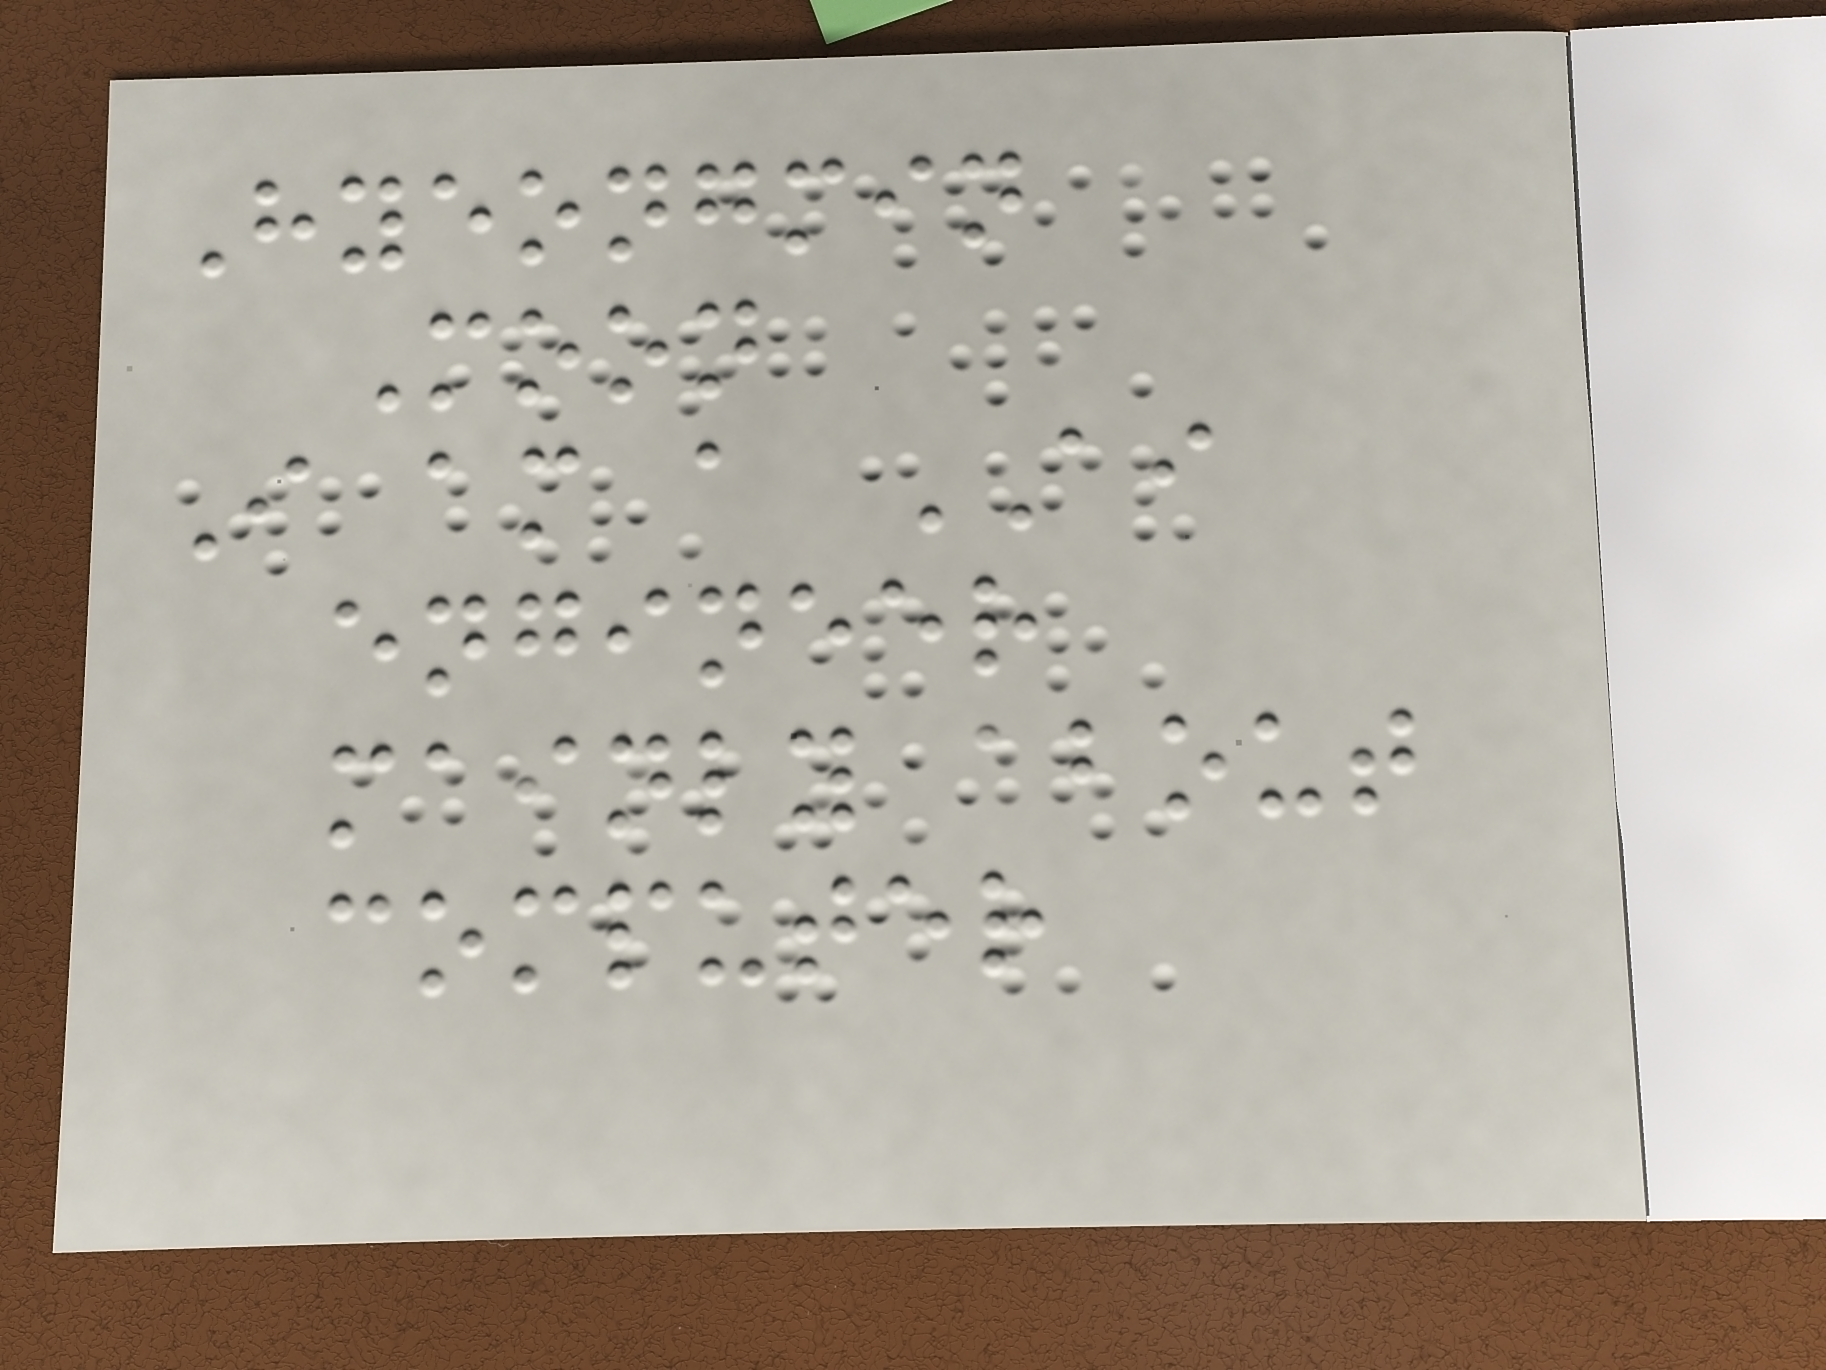Hyeongmin
Moon
I am a AI
engineer
mainly about
computer
